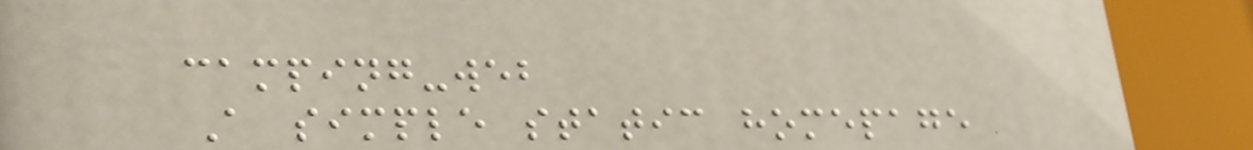camping-web
A simple static homepage
